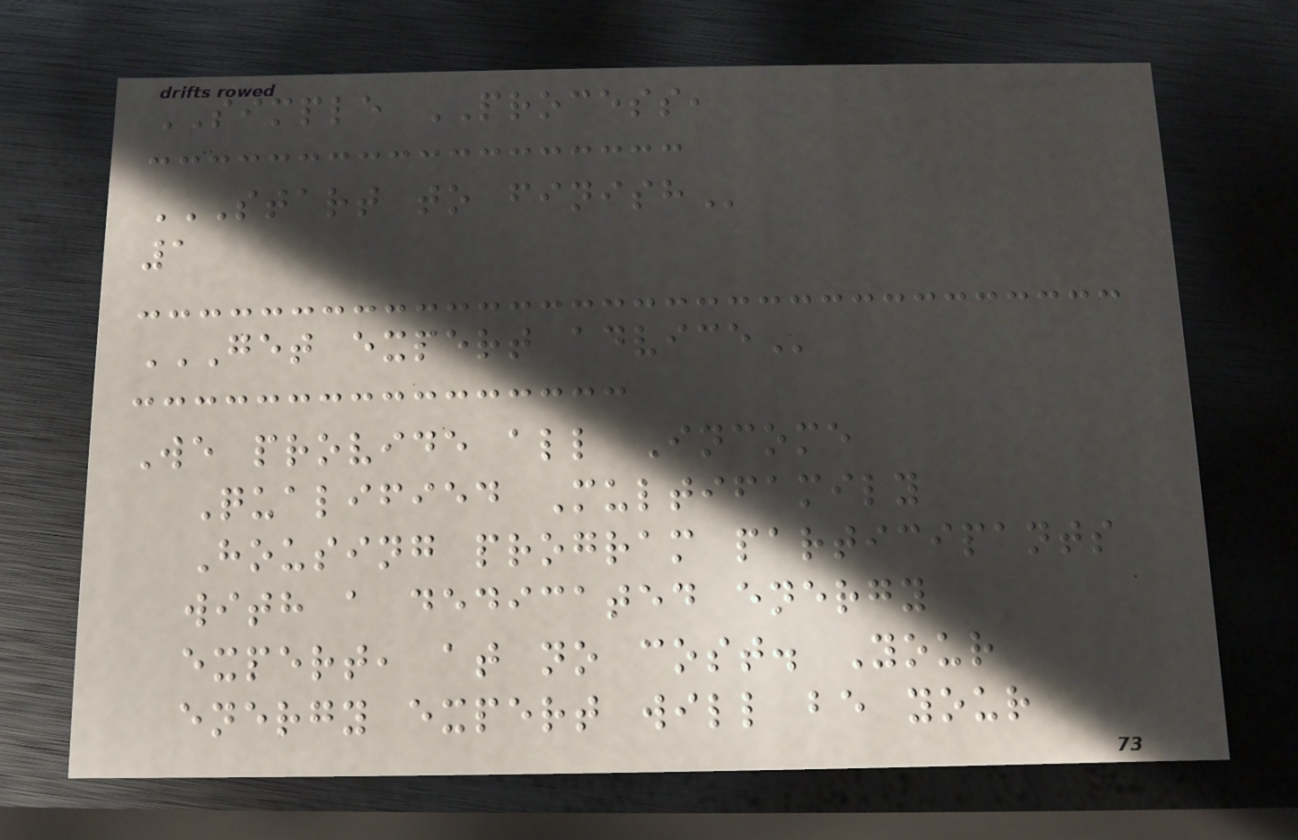SIMPLE PROCESS,
START TO FINISH
1
GET EXPERT ADVICE
We provide all Income
Qualified Multifamily
Housing program participants
with a dedicated energy
expert, at no cost. Your
energy expert will be your
